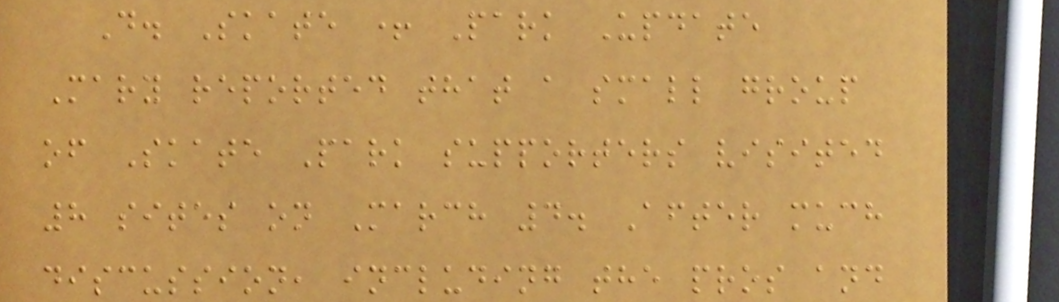D. Skate + Park Update
Mary reported that a small group
of Skate Park supporters visited
8 sites on March 4. After much
discussion, including the pros and
